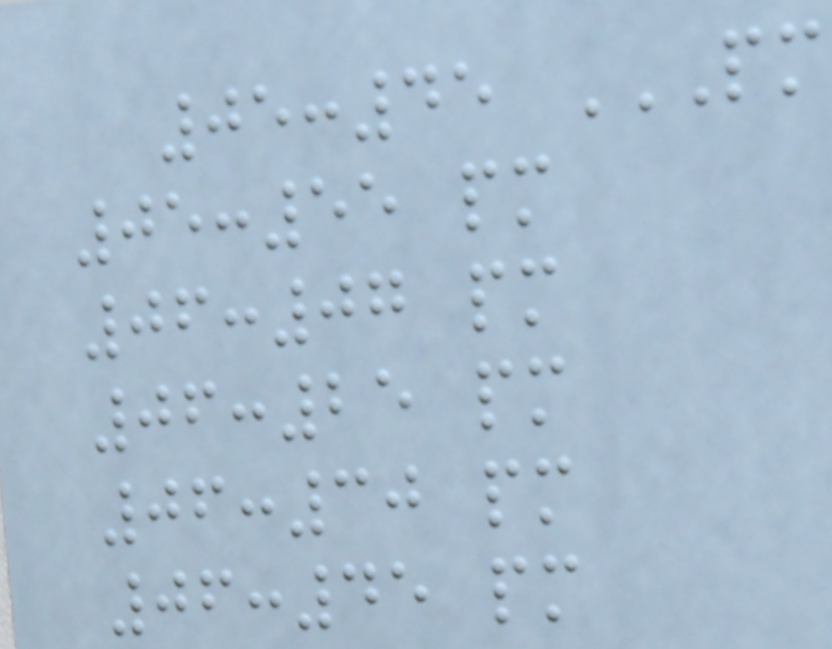05:45 PM
05:55 PM
06:07 PM
06:25 PM
06:30 PM
06:45 PM
